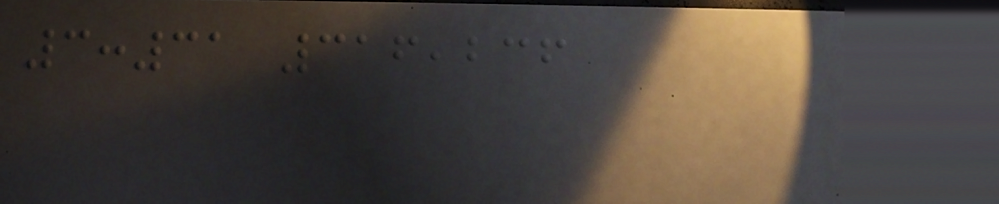3:31 316,236
